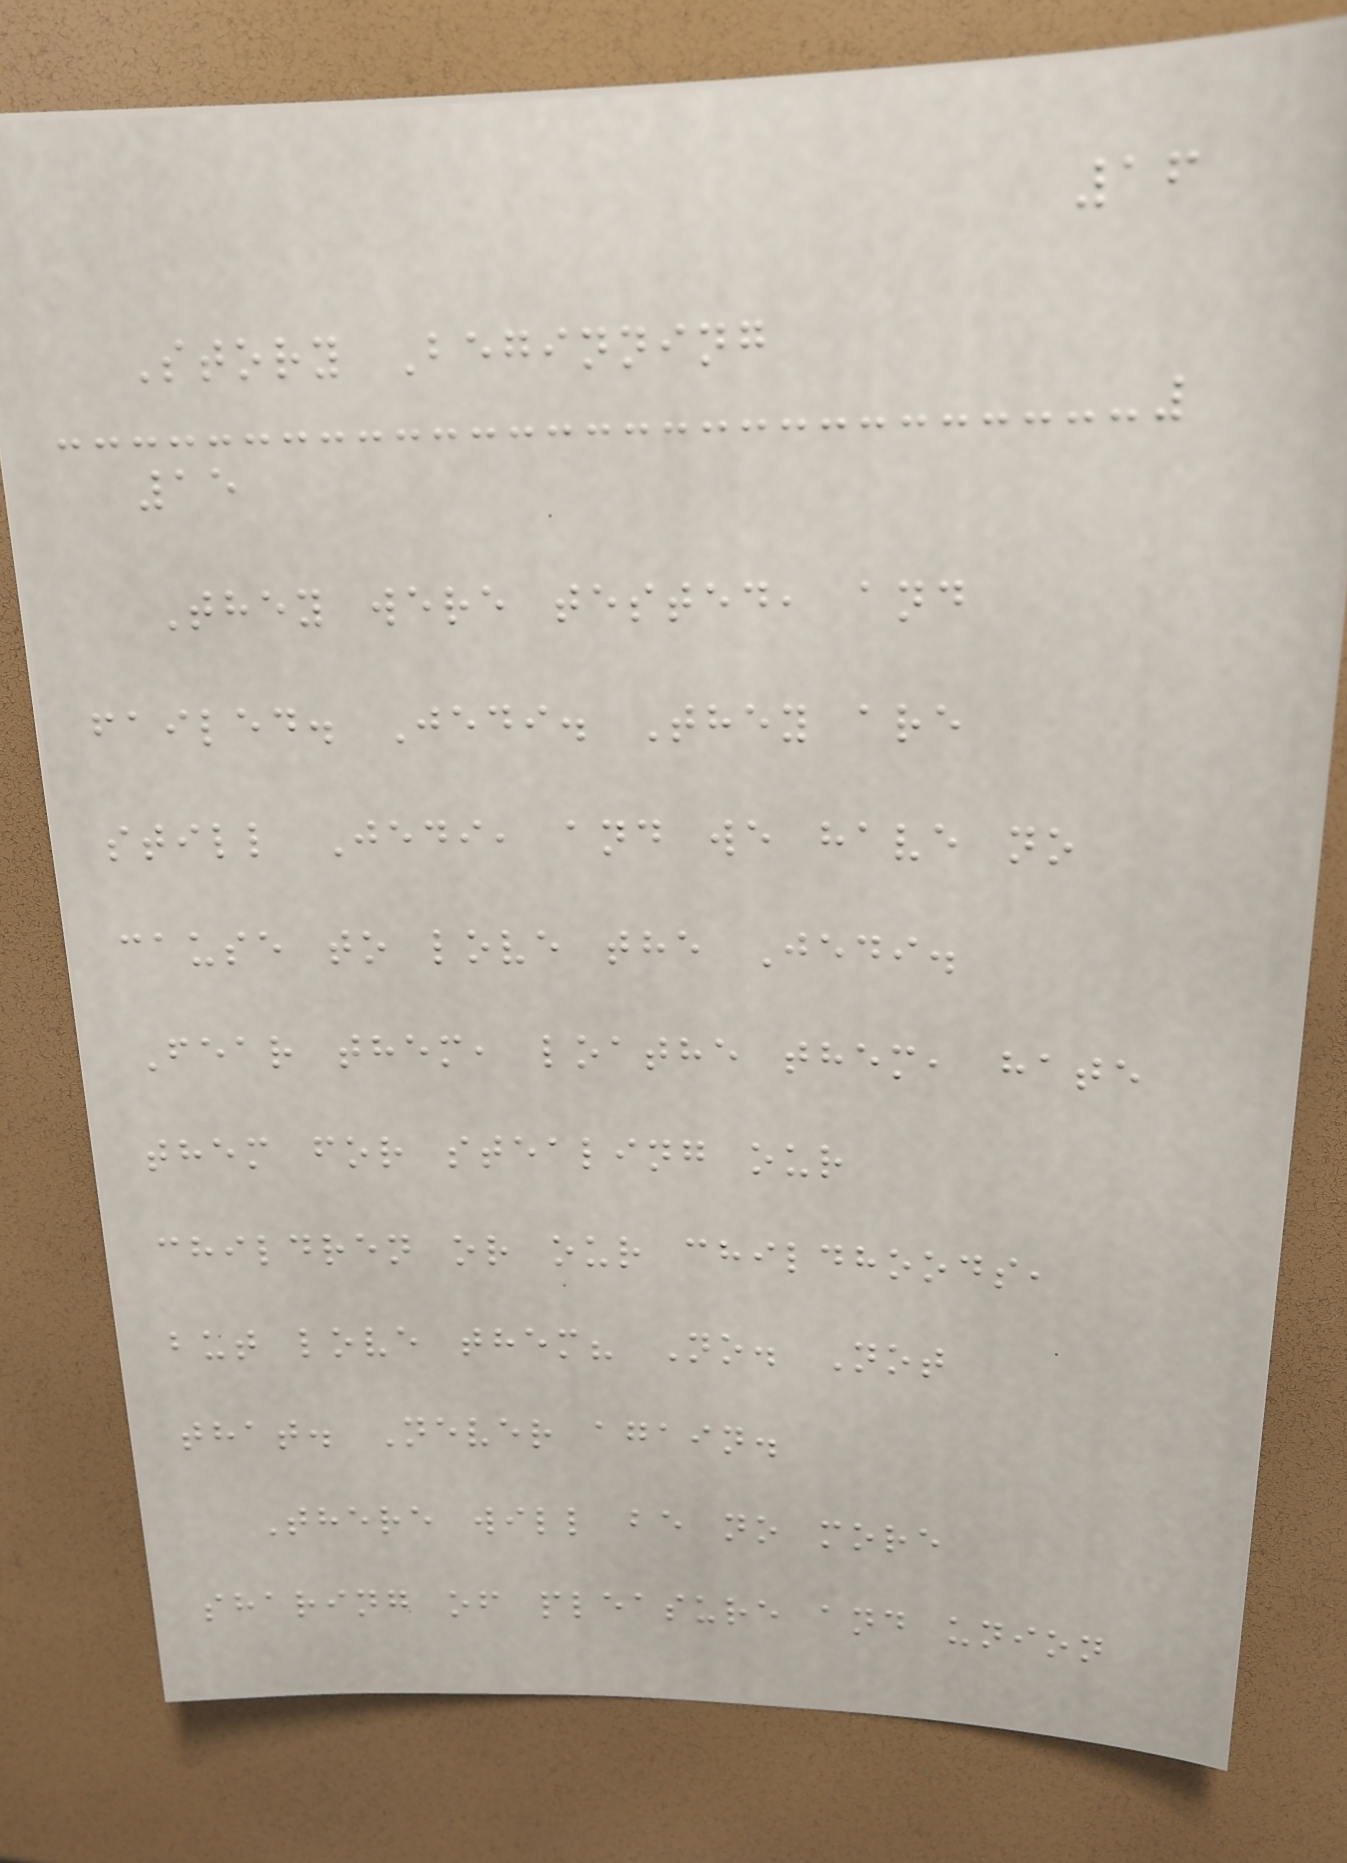16
Story Beginning
15
They were tested, and
failed. Jedi. They are
still Jedi, and we have no
cause to love the Jedi.
Fear them, loathe them, hate
them for stealing our
children or our childhoods,
but love them? No. Not
that. Never again.
There will be no more
sharing of pleasure and union
